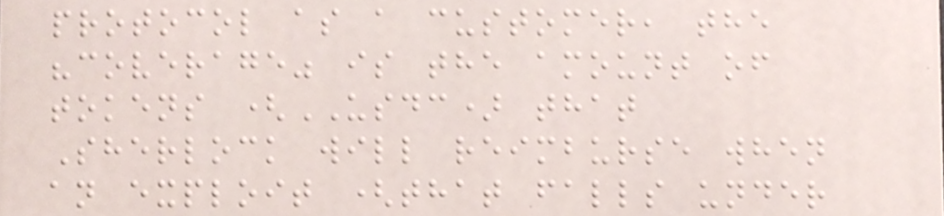protocol as a customer, the
"coverage" is the amount of
tokens (USDC) that
Sherlock will reimburse when
an exploit (that falls under
